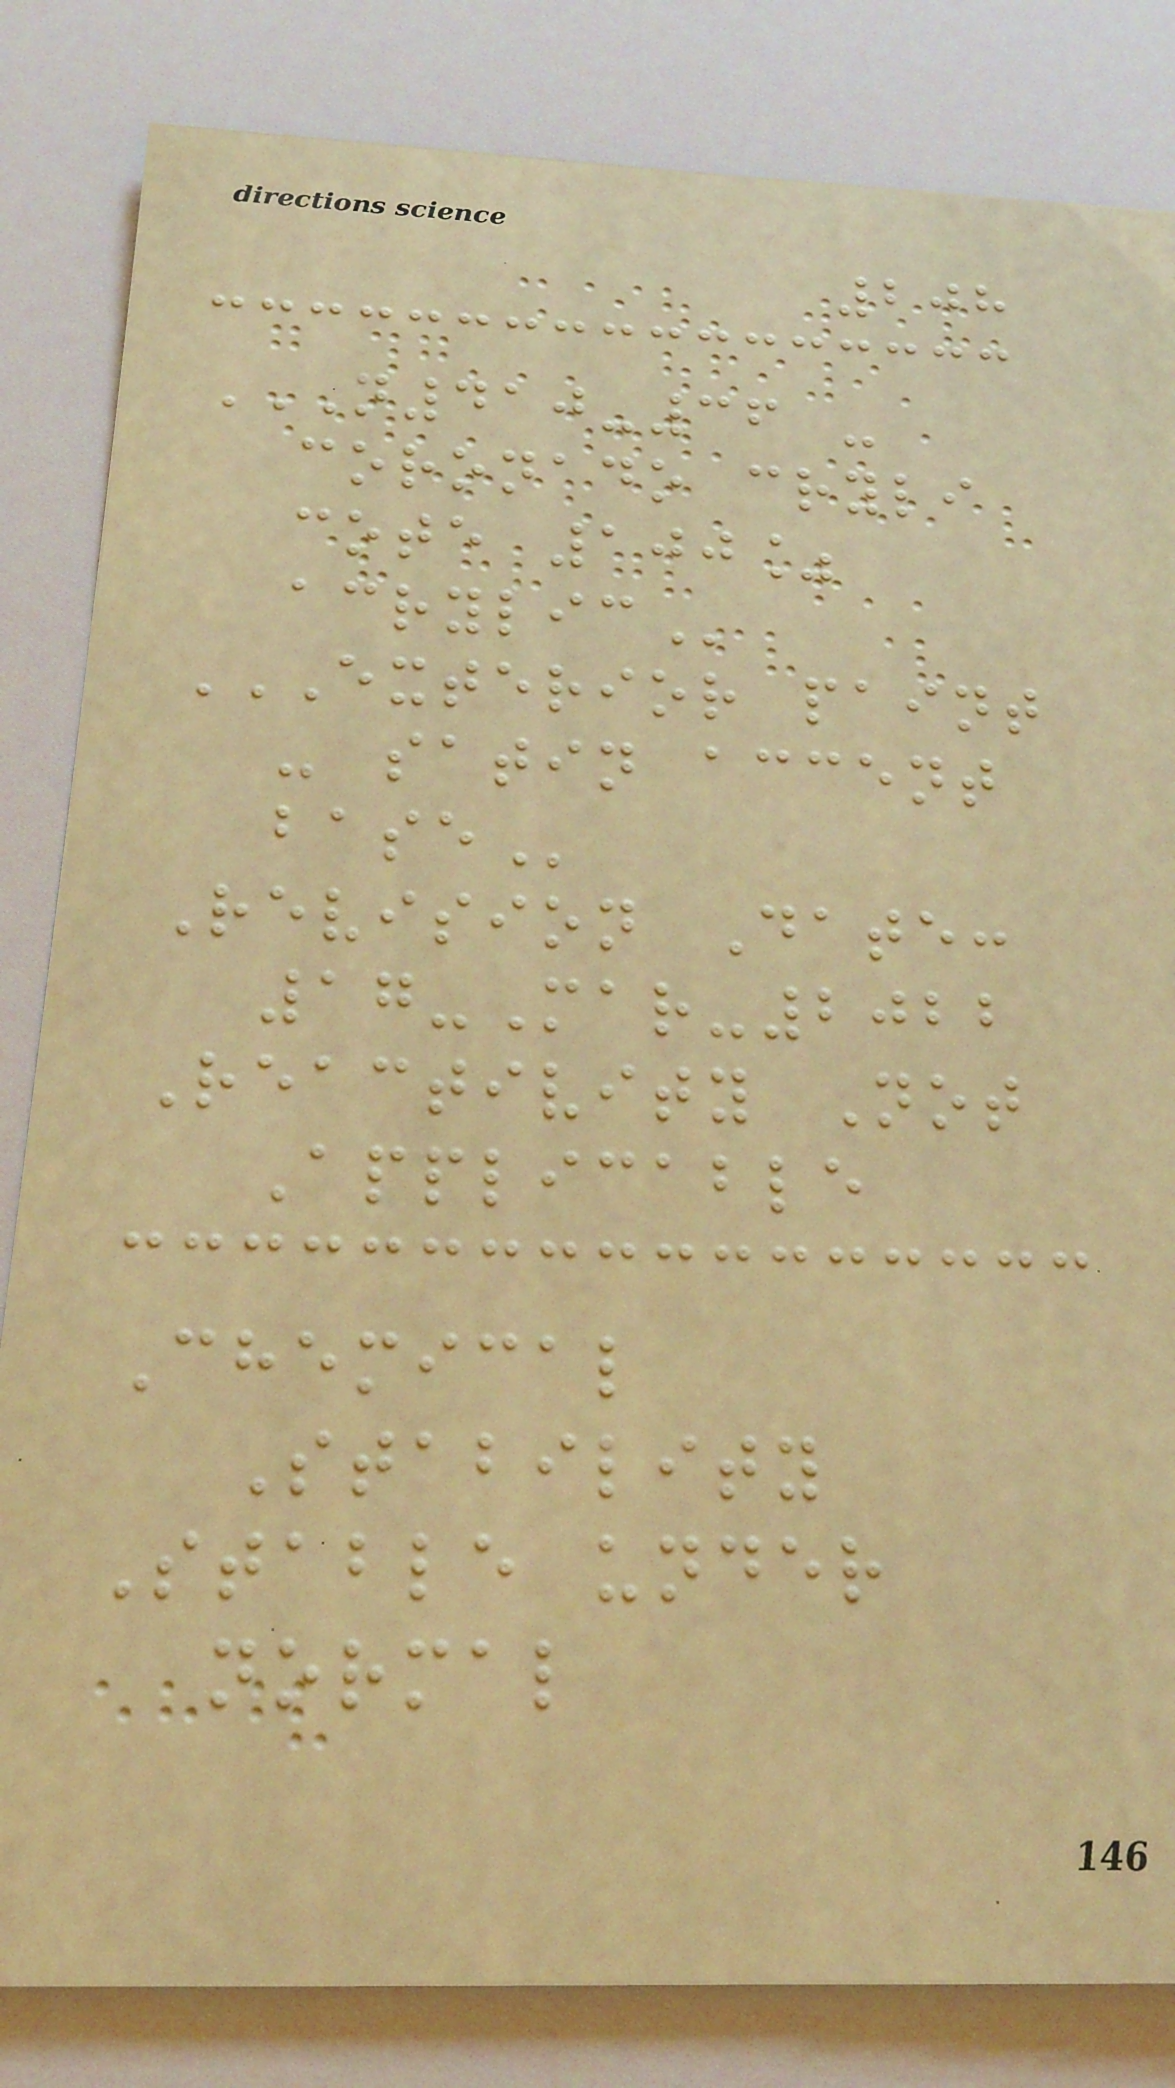208
N410-36 -
CORONADO CRYLI
COTE 100%
ACRYLIC
EXTERIOR PAINT
- SATIN ACCENT
BASE
Revision Date:
17-Mar-2022
Reactivity Not
Applicable
Chemical
Stability
Stable under
normal
